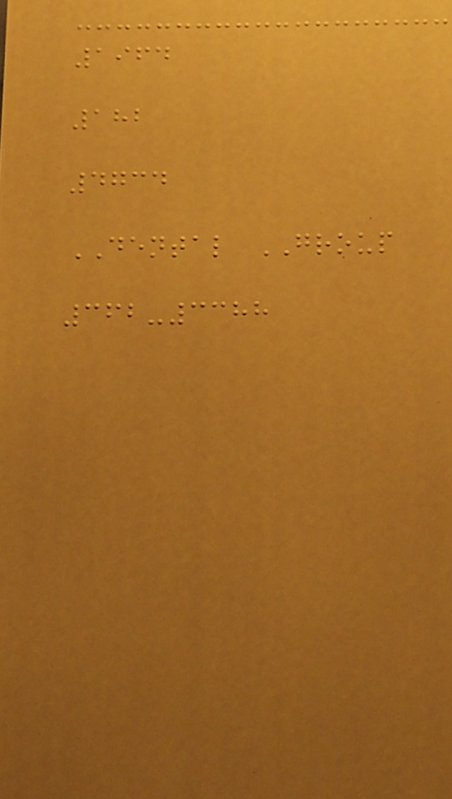1964
182
4734
DENTAL GROUP
362-3388
